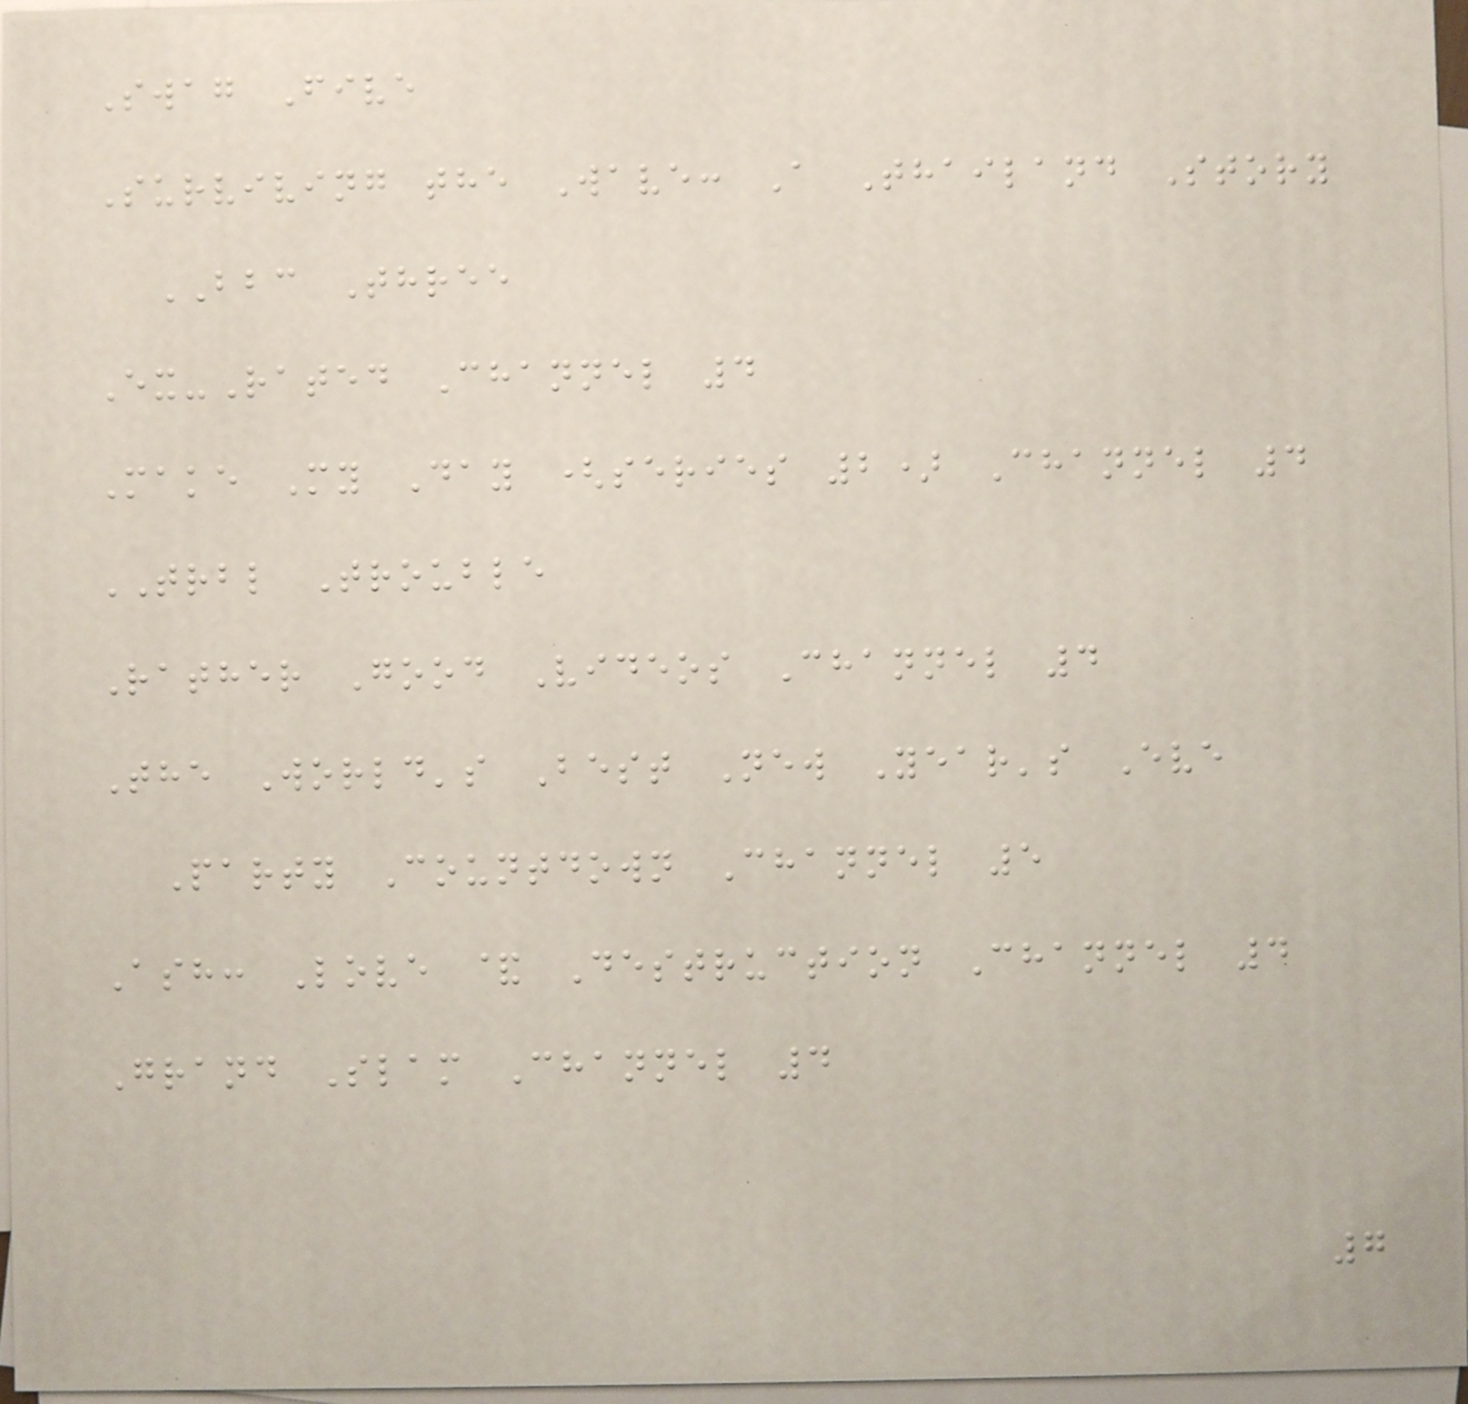Swag Five
Surviving the Wave: A Thailand Story
BBC Three
Ex-Rated Channel 4
Make My Day (series 2) Channel 4
TRBL Trouble
Rather Good Videos Channel 4
The World's Best New Year's Eve
Party Countdown Channel 5
Ash: Love & Destruction Channel 4
Grand Slam Channel 4
7
